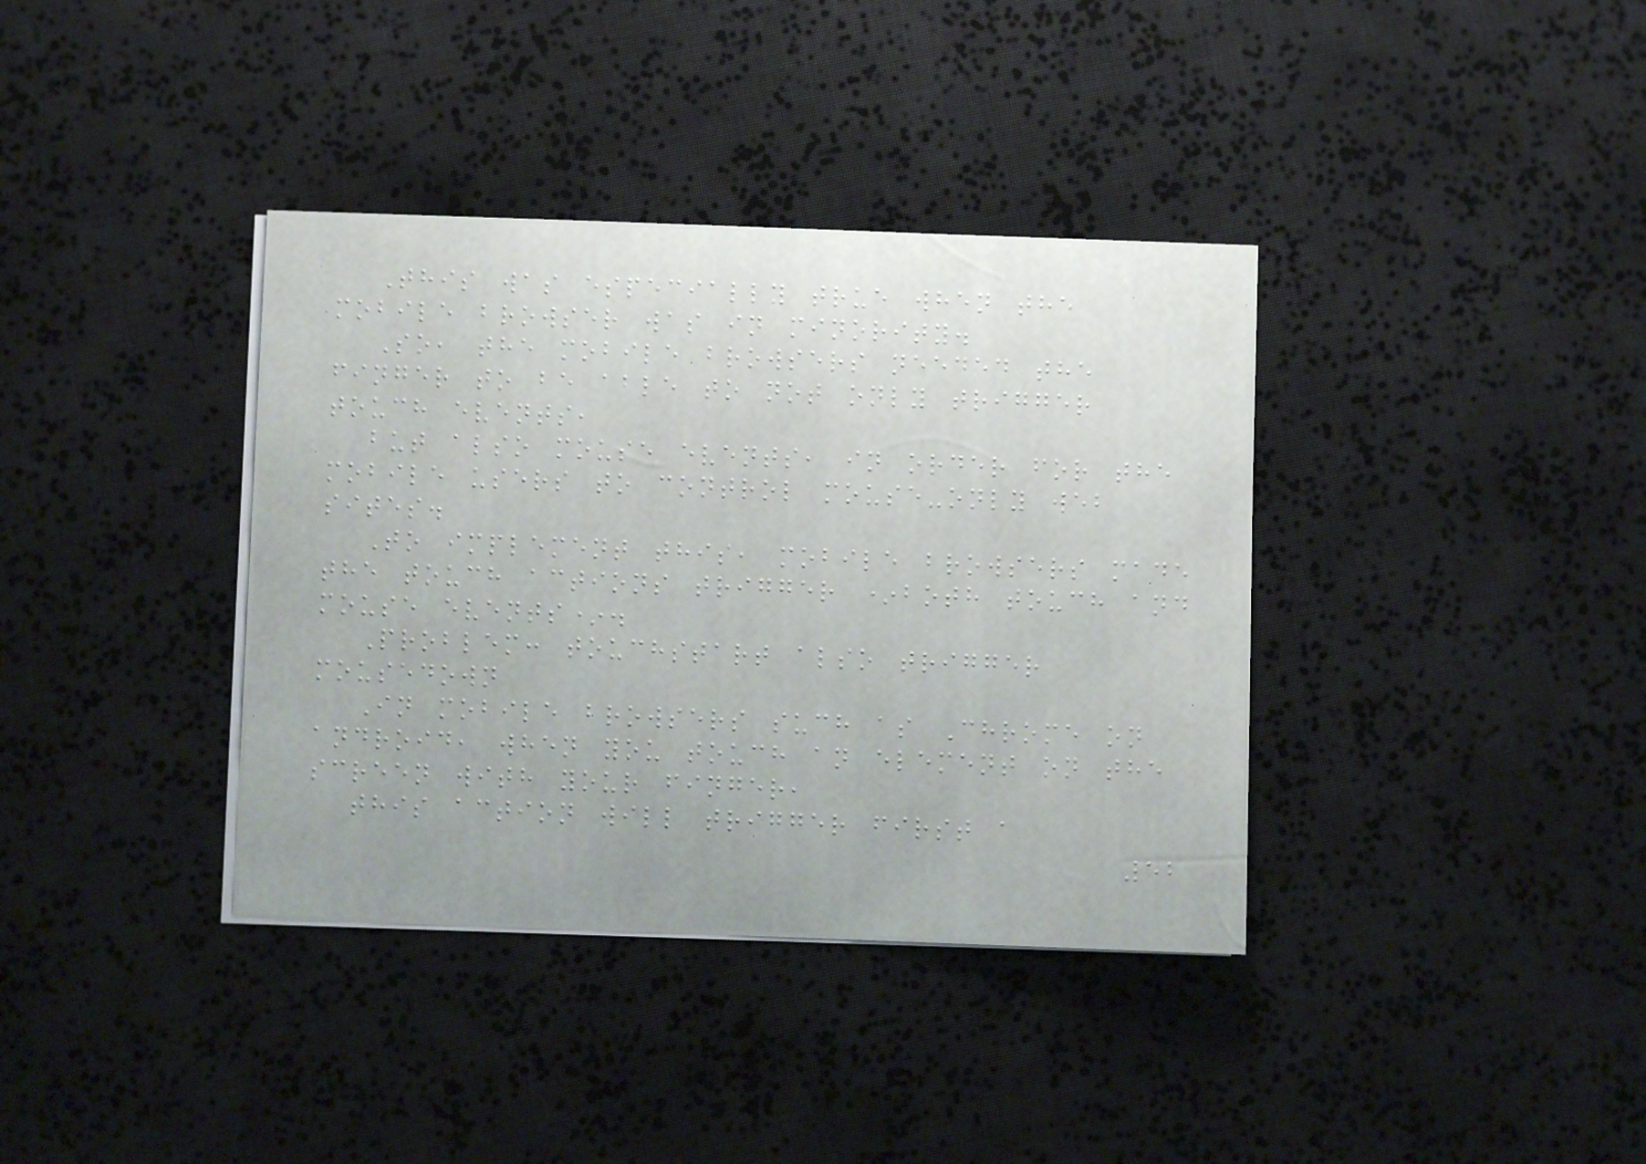This was especially true when the
mobile browser was in minority.
So, the mobile browsers needed the
finger to be able to not only trigger
touch events,
but also mouse events, in order for the
mobile users to control mouse-only web
sites.
To implement this, mobile browsers made
the touch actions trigger *both touch and
mouse events*.
Problem: touchstart also trigger
mousedown
In mobile browsers such as Chrome on
android, when you touch an element on the
screen with your finger,
this action will trigger first a
52
